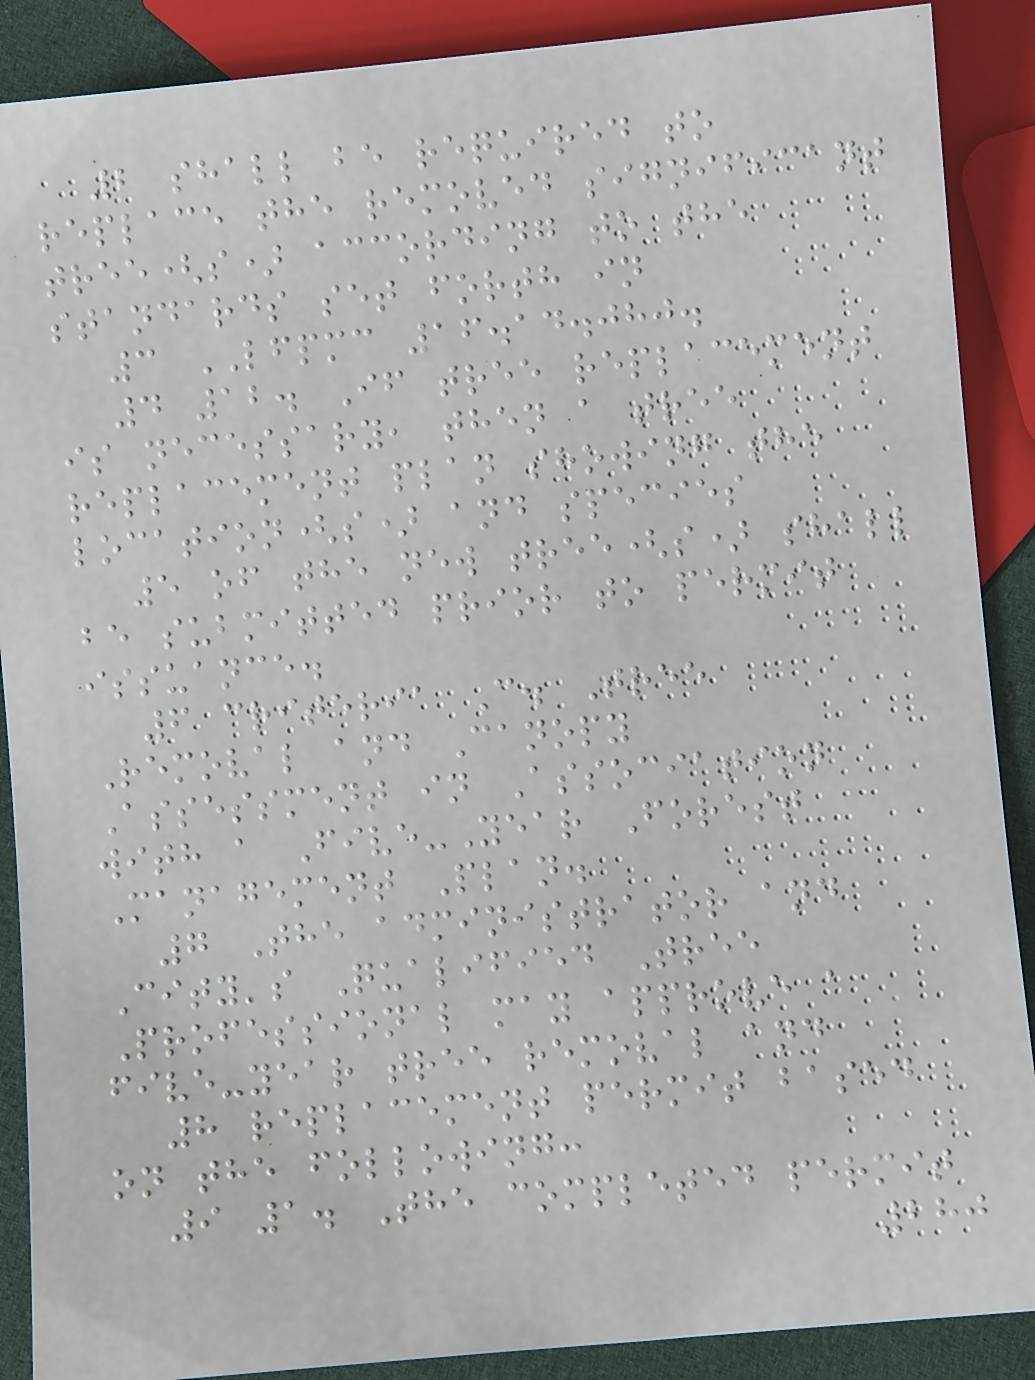2 shall be required to
replace the removed significant
tree(s) according to the
standards set forth in
3 LFPMC 16.14.080.
4 12. If tree replacement
is necessary, then a tree
replacement plan showing the
location(s) and species
5 of the new tree(s) shall
be submitted prior to permit
issuance.
6 criteria C. Tree
Removal and Canopy
Assessment in Association
with a Five-Year Forest
Management Plan.
7 The administrator and
City's Qualified Tree
Professional may approve a
five-year tree removal and
8 replacement permit based
on the following:
9 1. The completed permit
280
